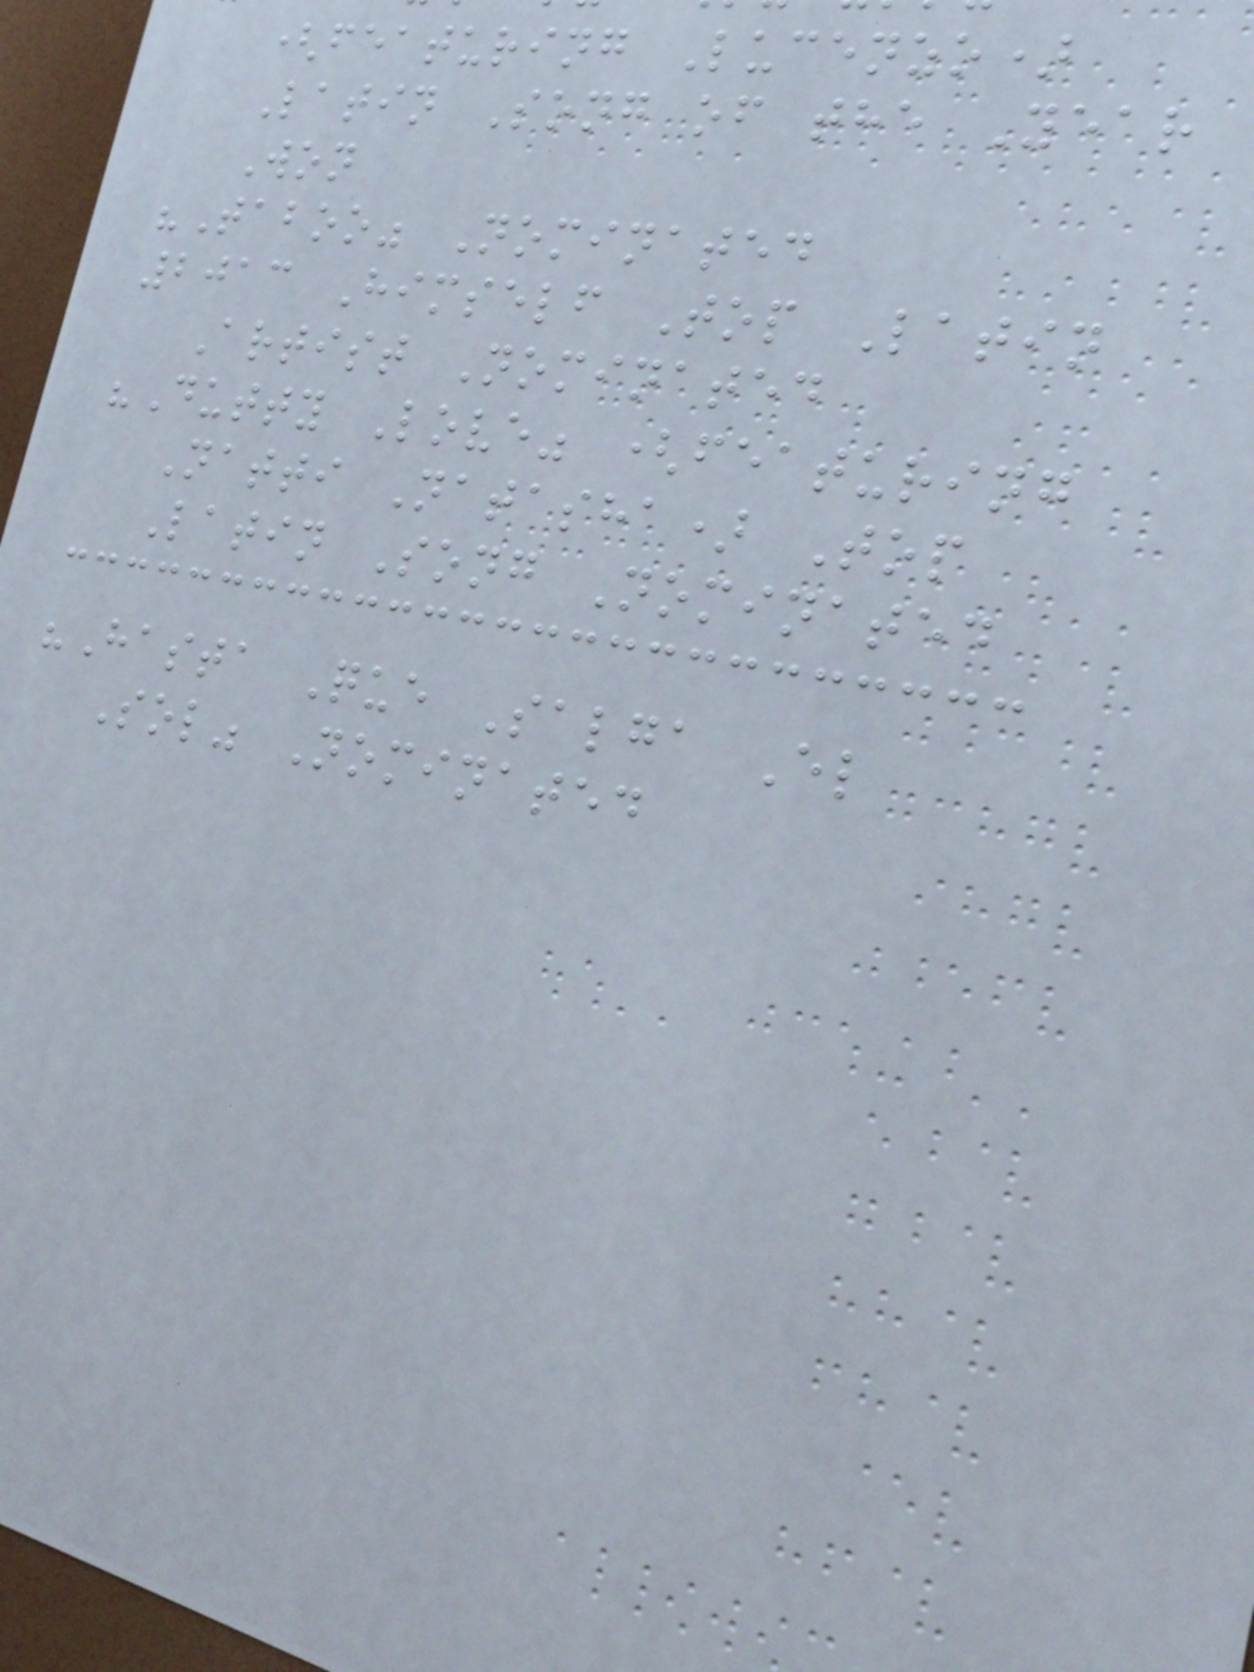(featuring Lucenzo)
Latin Song of the Year
Won
"Taboo" Nominated
2013 Himself Top Latin
Artist Nominated
"Dutty Love" (featuring
Natti Natasha) Top
Latin Song Nominated
"Hasta Que Salga El
Sol" Nominated
